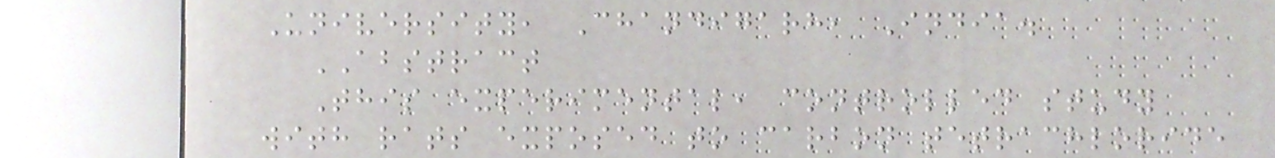University, Chandigarh, India.
ABSTRACT
This experimental, controlled study
with rats exposed to carbon tetrachloride
